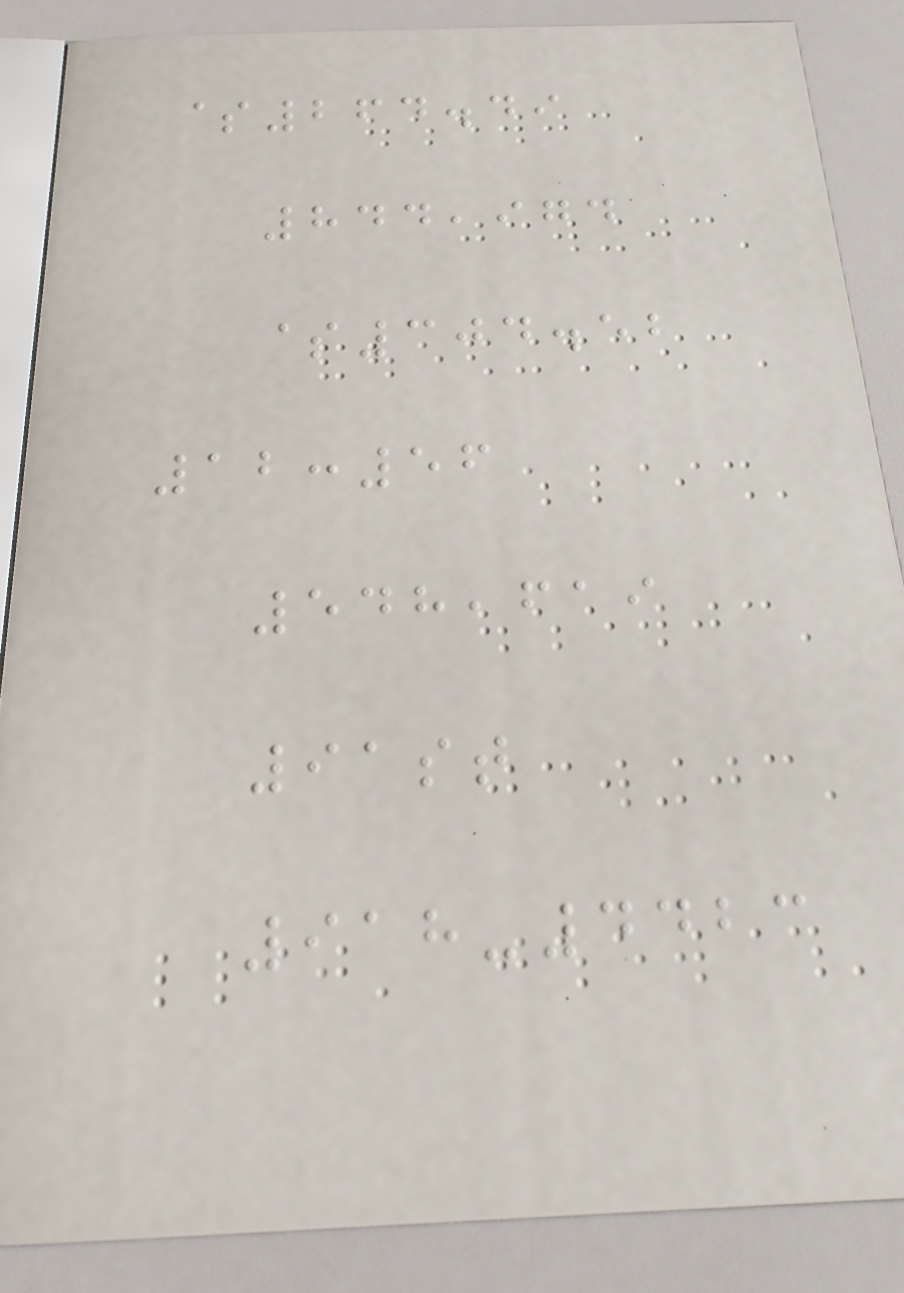$264.49
844,974
$304.52
12:56
548,619
91st
918-4423
